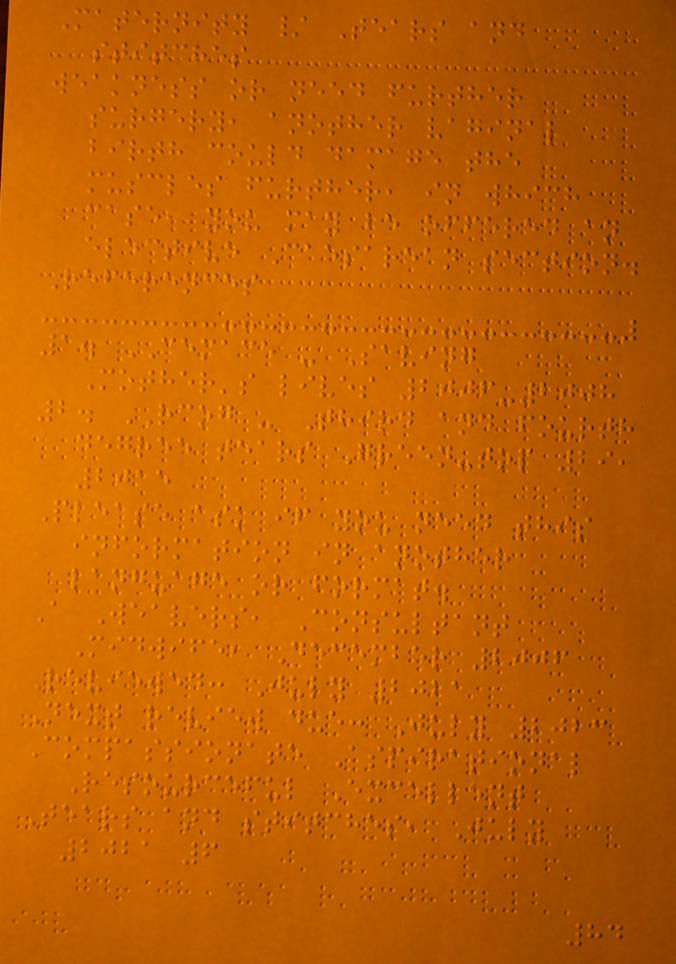Maternity / Tears and
stitches
weakness or need further
surgery, another vaginal
birth could damage the
muscles further, in which
case, you may be offered an
elective Caesarean section.
References
1. CEMACE - Saving
Mother's lives 2006-2008
2. RCOG - Third and fourth
degree tears Green-top 29,
2015
Please ask if you need this
information in another
language or format.
A Weavers, Consultant
Midwife, December 2006
Reviewed: July 2021
Next review due: July 2023
Compassionate Aspirational
Resourceful Excellent
Tears and stitches, July
2021 6
84
